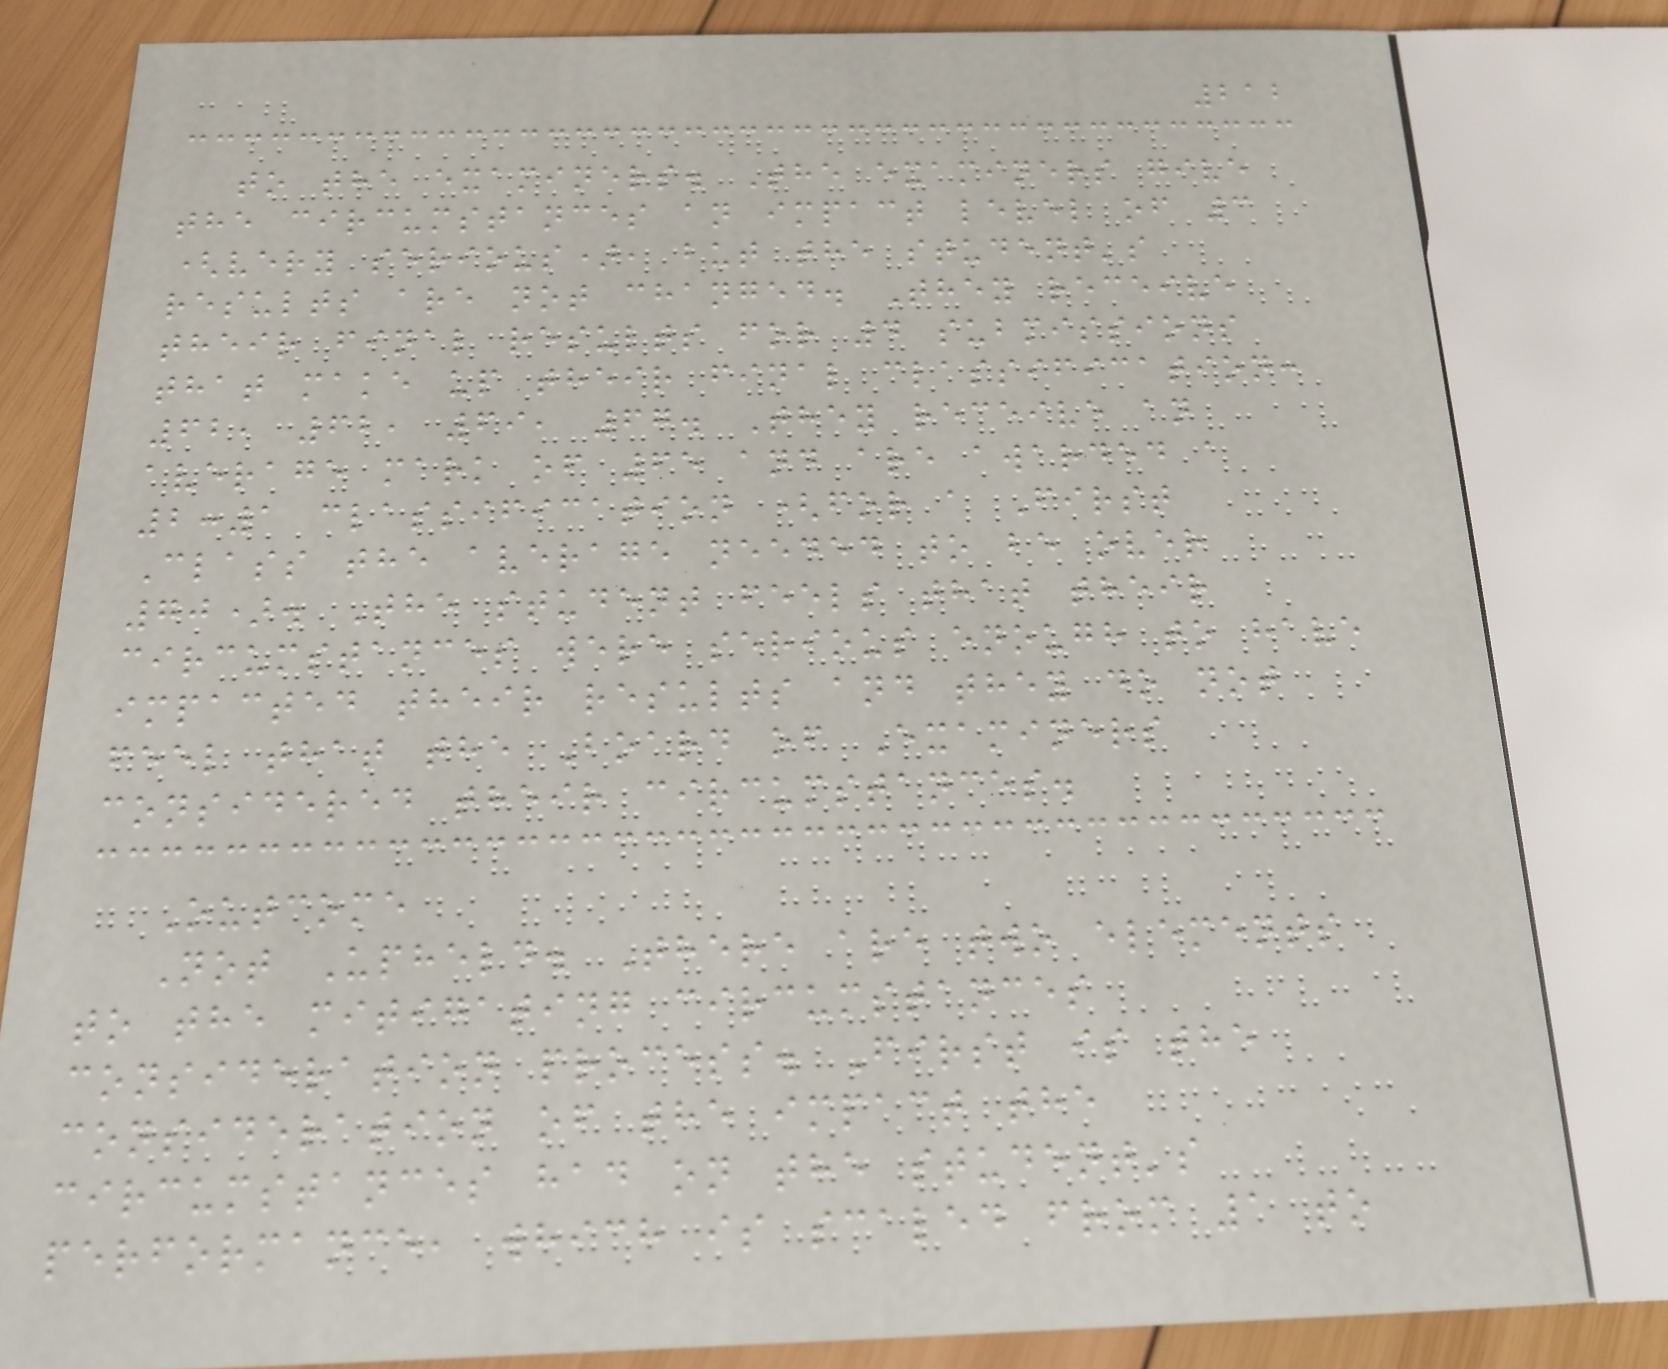212
to the examiners. The examiners give
the circumstances an impact level of 3
(very serious), but the student's
results are not changed. They receive
their final results for 4 submissions
that make up their final classification:
62, 62, 69, 67. They receive an
average mark of 65 and are awarded a
2:1 classification (for a First
Class the average needed to be over
70). The student feels that their
circumstances were serious enough to have
impacted their results and they do not
feel that the Board of Examiners
considered their circumstances.
Outcome
Not Upheld. There are two elements
to the mitigating circumstances
consideration process. First is the
consideration of the impact the
circumstances had on the student's
performance, which is scaled from 1 to
